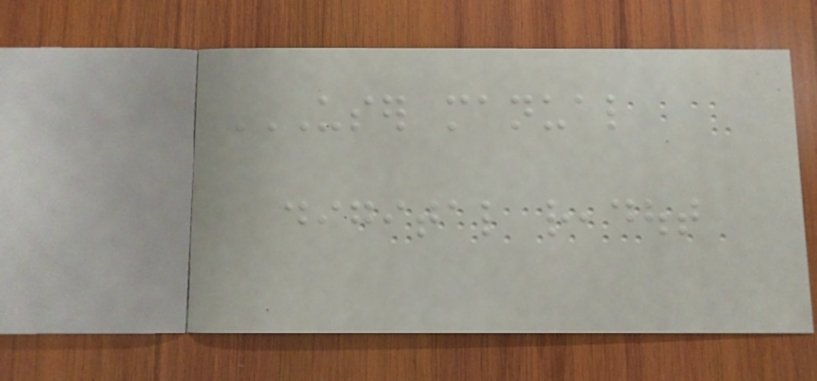USER MANUAL
DIGITAL READOUT
